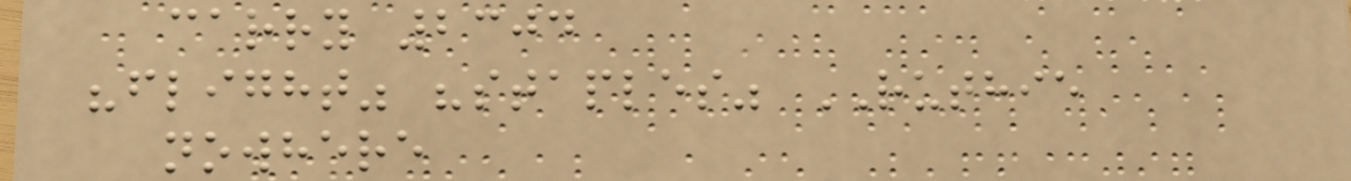carry 2304
"flight" "staples" RUTHIE
nowhere
